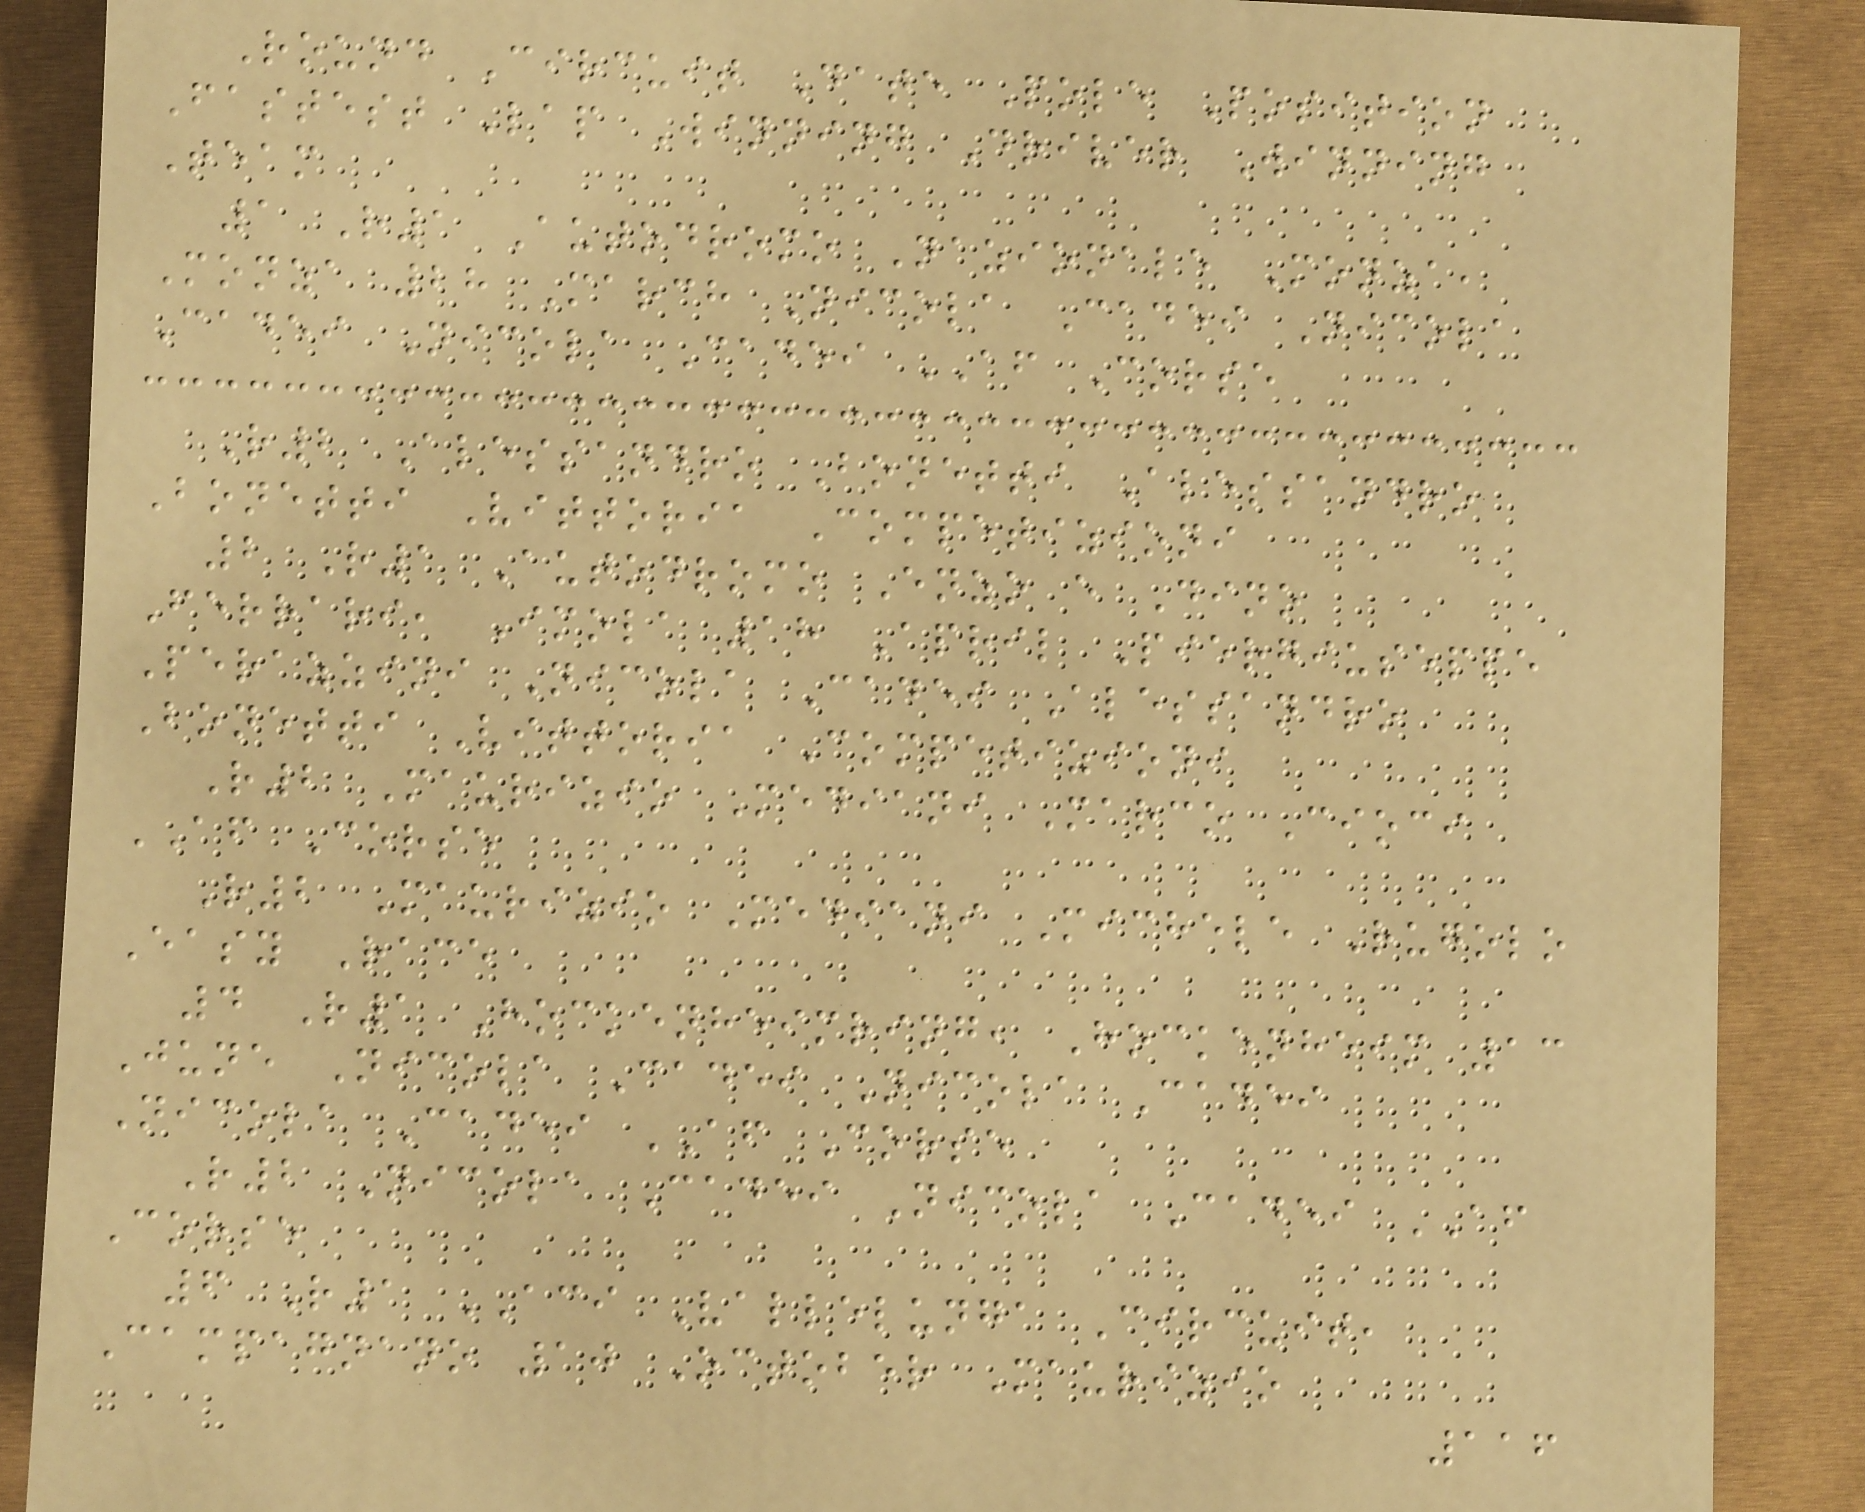Round Circuit Date Pole Position
Fastest Lap Winning Driver Winning
Team
1 R1 Autodromo Nazionale Monza,
Monza 28 March Nicola Cadei Nicola
Cadei Nicola Cadei AF Corse
R2 Alessandro Bonetti Alessandro
Bonetti Vittoria Competizioni
2 R1 Autodromo Enzo e Dino
Ferrari, Imola 18 April Piergiuseppe
Perazzini Nicola Cadei Alessandro
Bonetti Vittoria Competizioni
R2 Maurizio Mediani Marco Cioci
AF Corse
R2 Maurizio Mediani Michele Rugolo
Easy Race
4 R1 Hockenheimring, Hockenheim 13
June Nicola Cadei Nicola Cadei
Nicola Cadei AF Corse
R2 Nicola Cadei Nicola Cadei AF
Corse
6 R1 ACI Vallelunga Circuit,
Campagnano 10 October Maurizio
116
